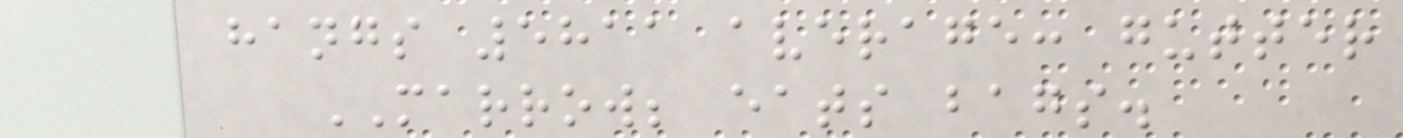hangs 5811 average: gutter
MARROW; eats bags.
